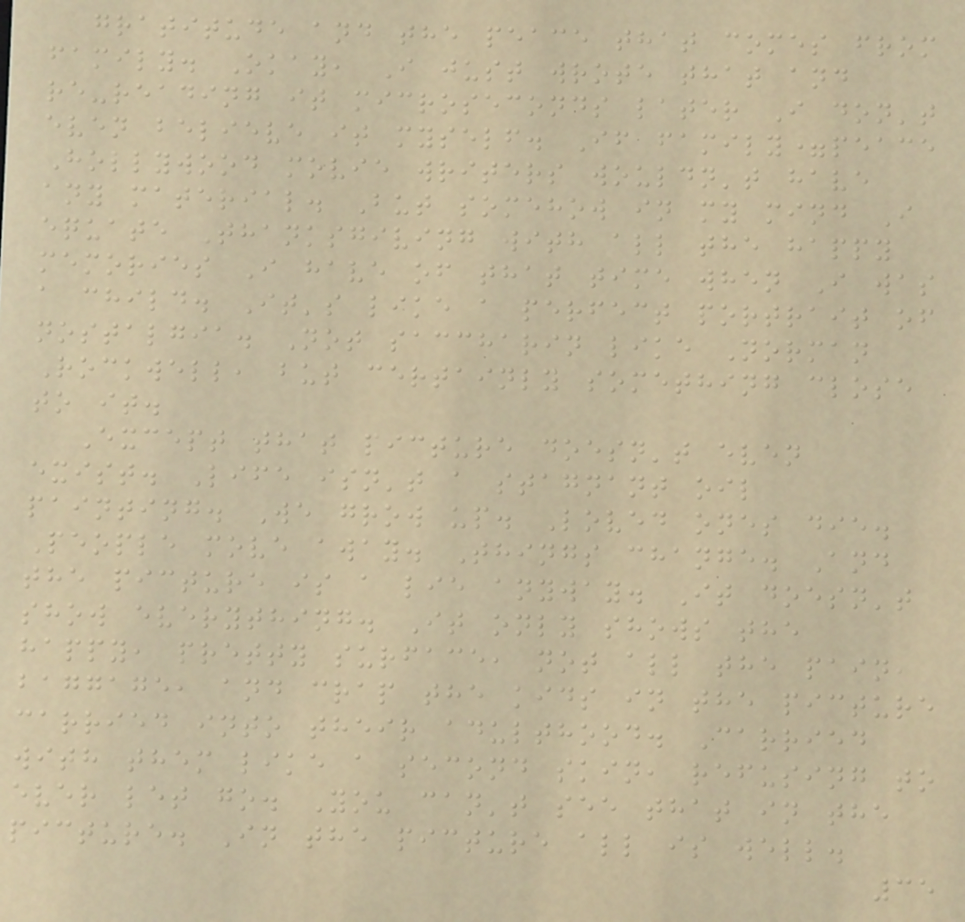gratitude and the peace that comes from
family. Okay, I just wrote that and
re-reading it microseconds later I don't
even believe it myself. If family=peace
Hollywood movie writers wouldn't have
any material. But somehow in my mind I
equate Thanksgiving with all the happy
memories I have of that time when I was
a child. It's like a perfect portrait of
nostalgia. Not saccharin like Norman
Rockwell, but certainly something close
to it.
Except that picture doesn't even
exist. Life isn't a stagnant oil
painting. We grow up. Loved ones die.
People move away. Things change. And
the picture is a lie anyway. It doesn't
show everything. It only shows the
happy, pretty surface, not all the pain,
baggage, and crap the kids in the picture
carried into their adulthood. Carried
with them like a second skin, refusing to
ever let go. You can't see that in the
picture. In the picture all is well.
35
